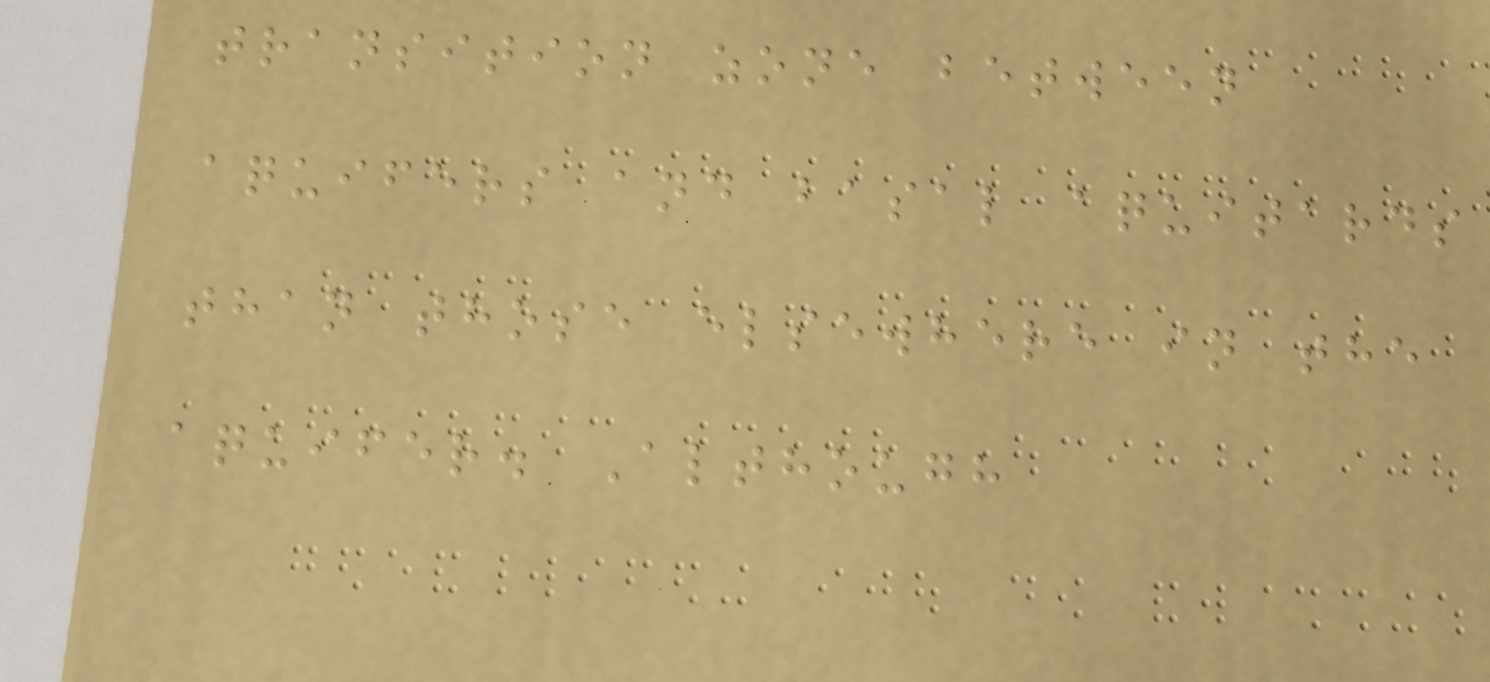transition zone between
aquifers and basal aquitards
than those elsewhere in the
aquifer. Although
